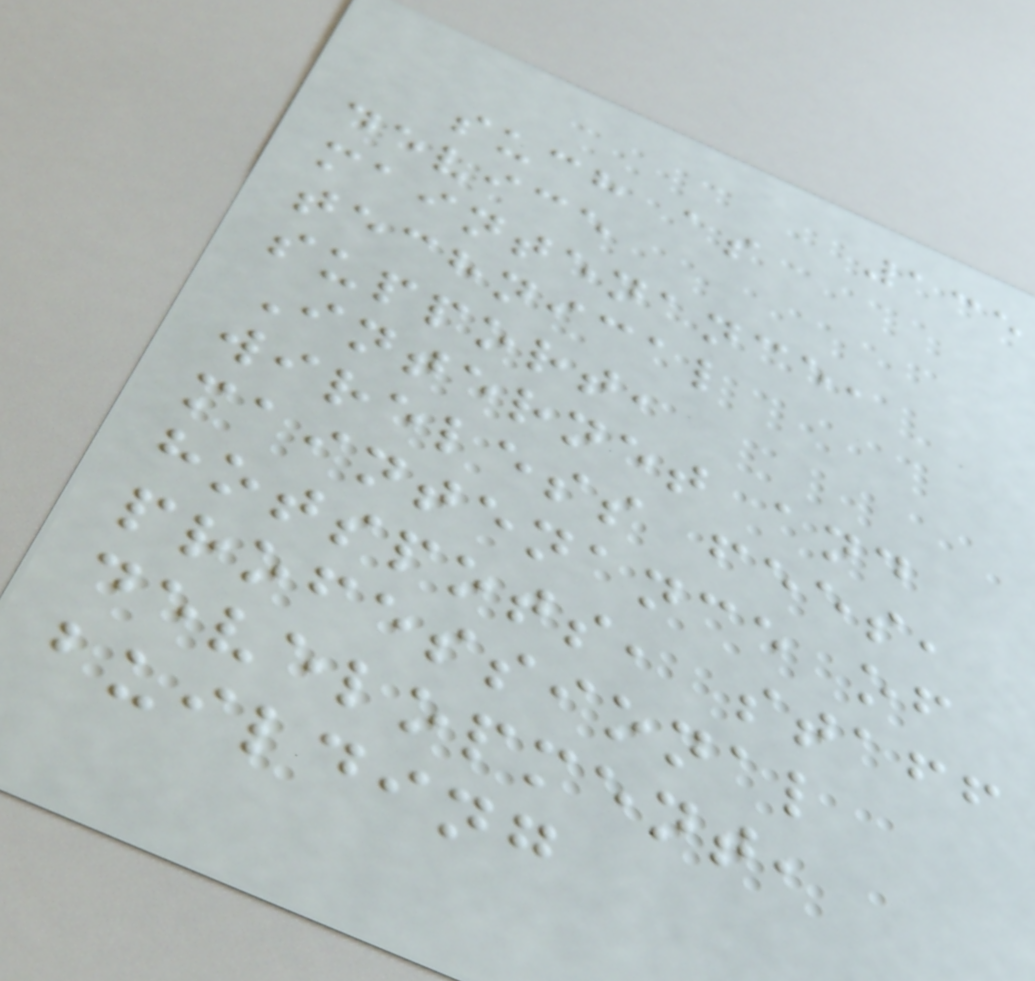135
such as
device
maintenance,
technical
support,
Internet and
wireless fees,
maintenance of
hotspots, staff
professional
development,
building
